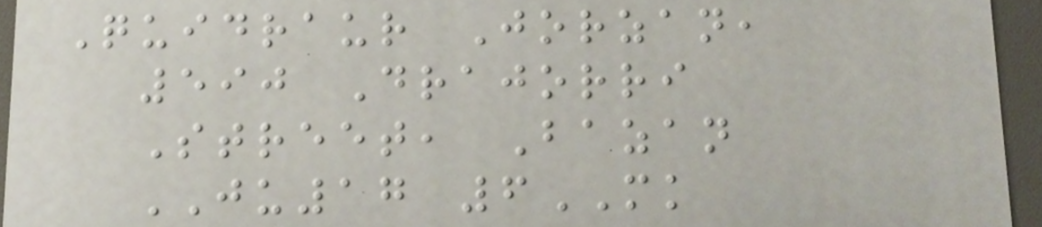Quidraur Jorzan,
590 Drajorri
Street, Bazan
JU17 6MK
